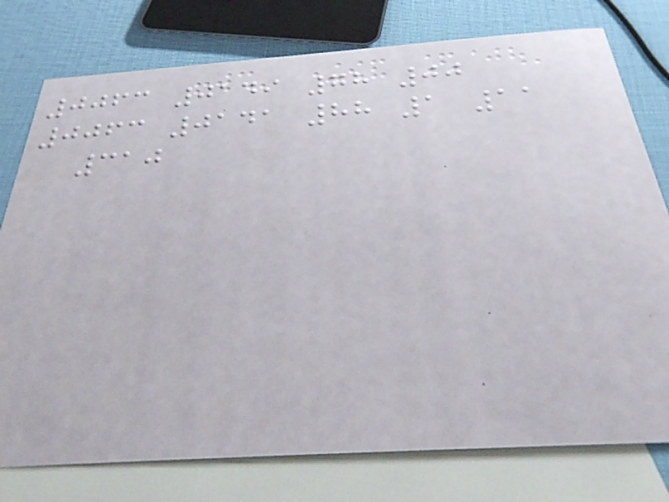0063 0149 78 00
0063 0141 88 1 11
310
